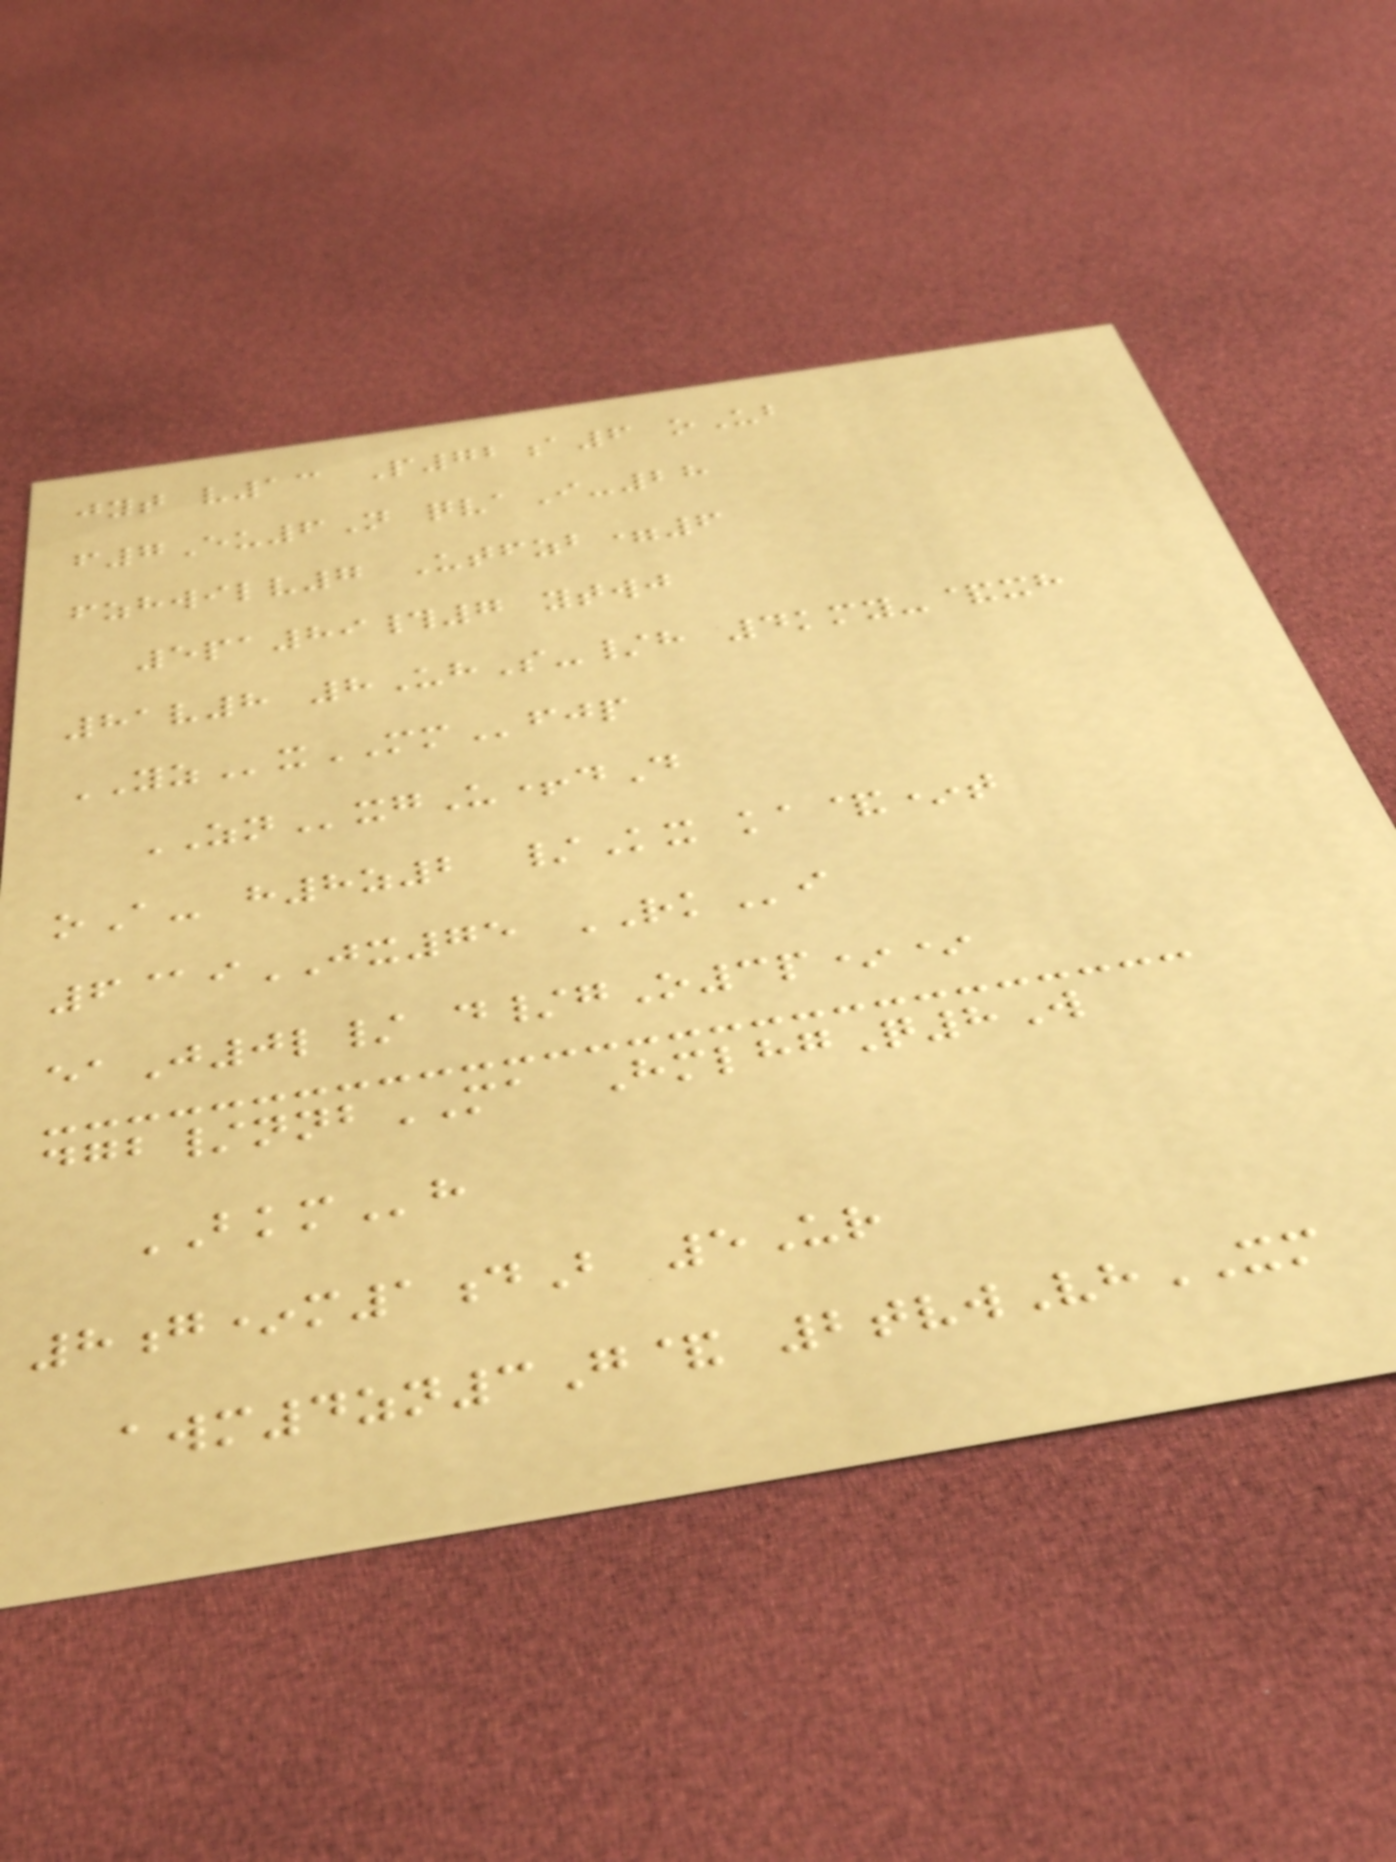jyt v13 P72a6 oUb
f7Eu6N qvaI-28
fzhwilv7 Utfzb=6
5pa89#7 ytwj
81v8 8UhS-/h 4kmy-&xh
YZxMMfjp
ZNxgU+dD
oA- h8z2 /Kx ka&*t
6@iJX75 RKi
eaJ0l/ d/gO3p**
dgb/nnbMA HmlhgQ8W
BKMh
8g*m1dB 5Ur
awm4zn3G& 2tvwVhXM
